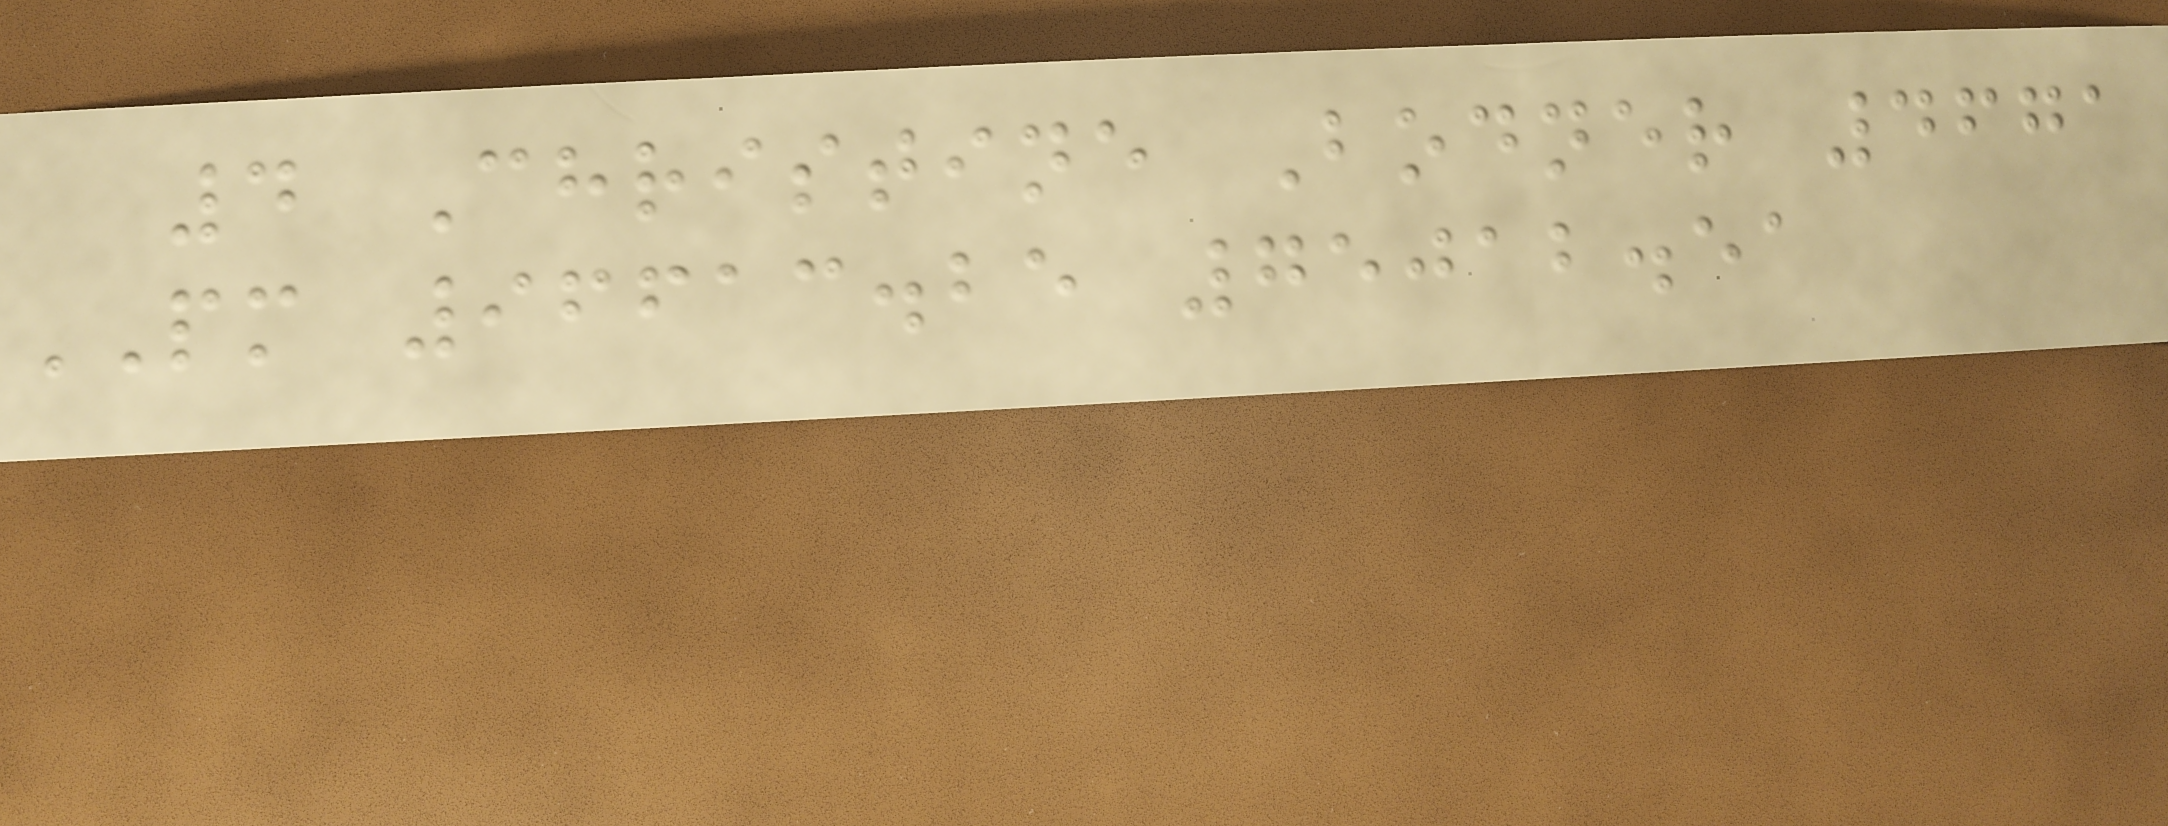4 Christine Bodner 4671
PM 96613.25 75012.51
